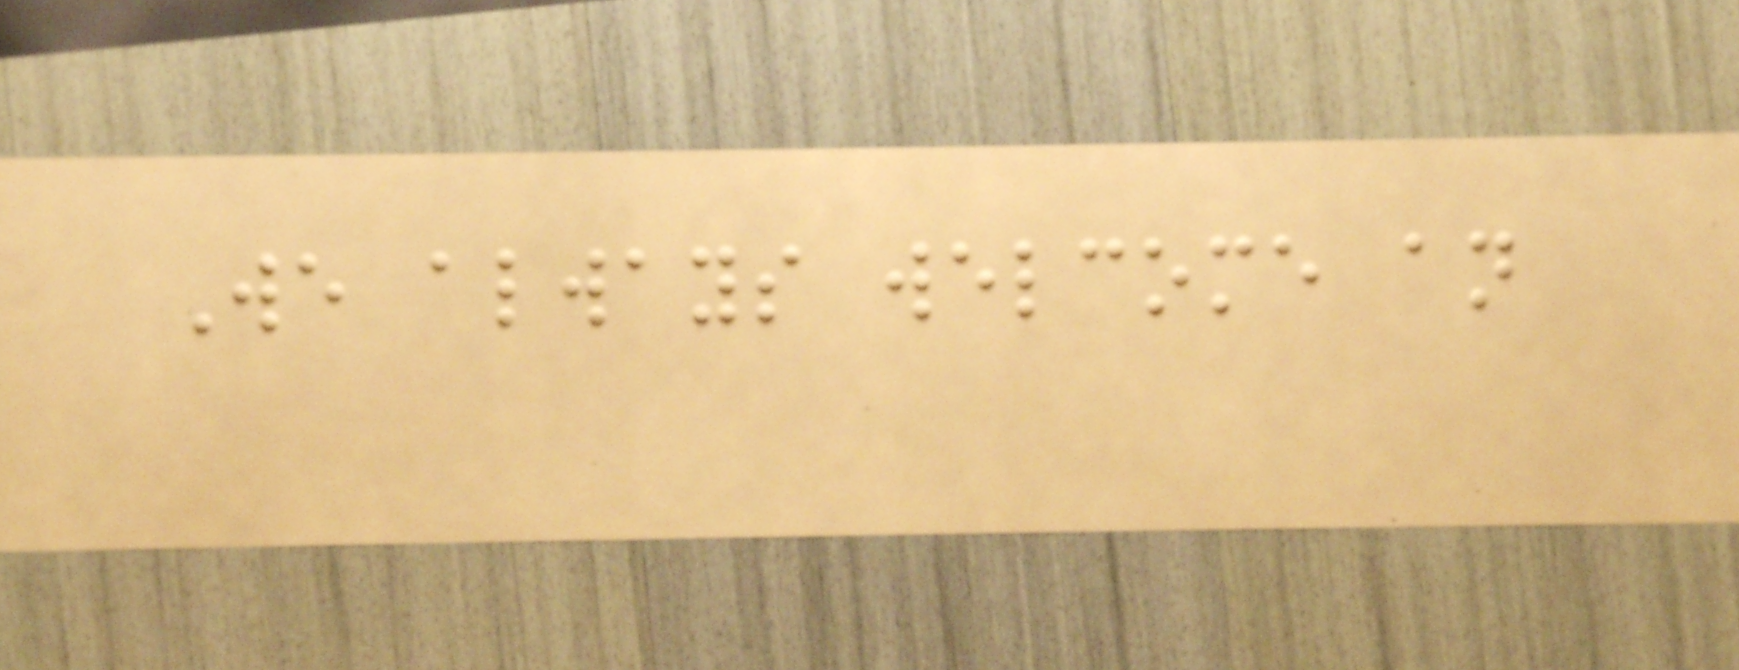We always welcome an
